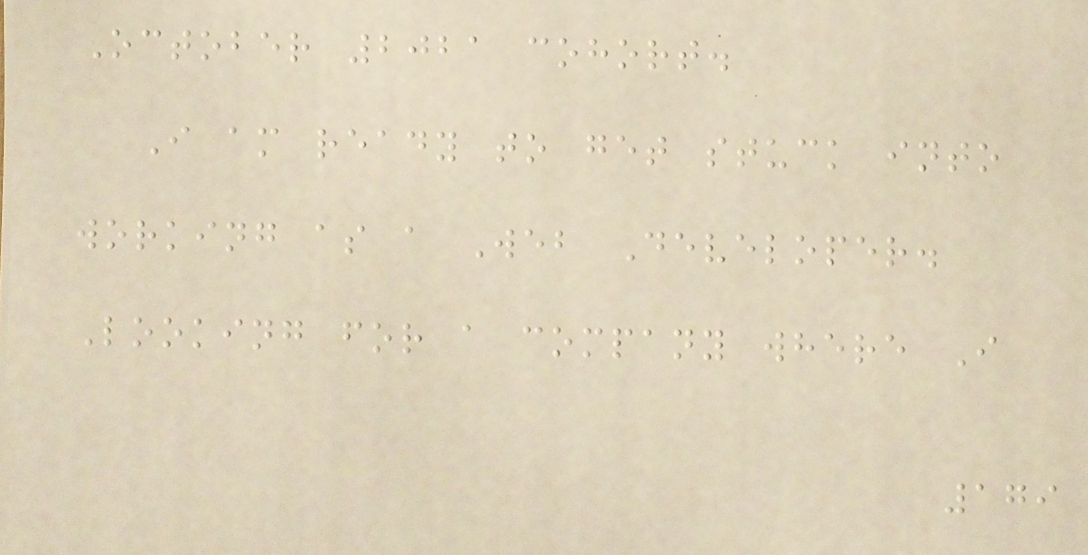October 2021 cohort.
I am ready to get stuck into
working as a Web Developer.
Looking for a company where I
179
